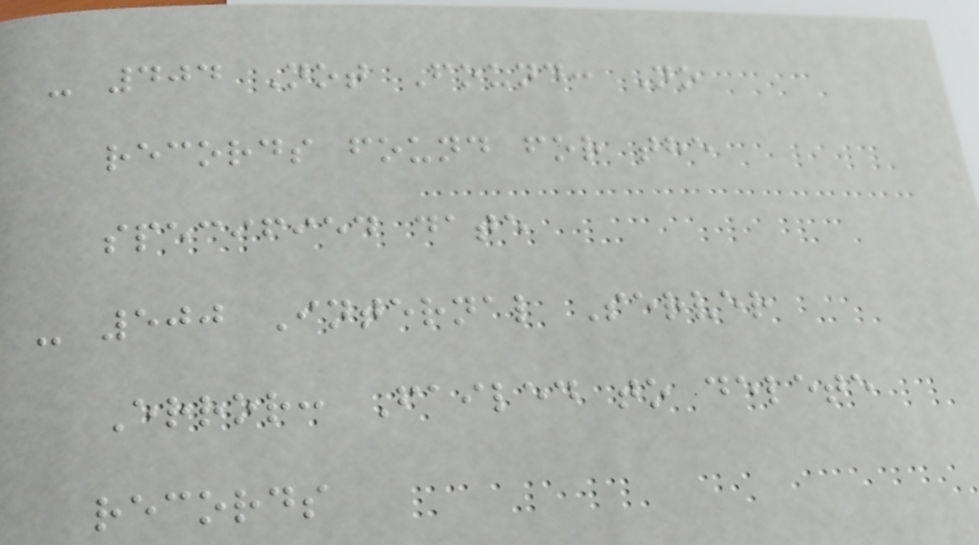- 404 Not Found: No
records found for the
specified date
- 500 Internal Server
Error: Failed to delete
records
